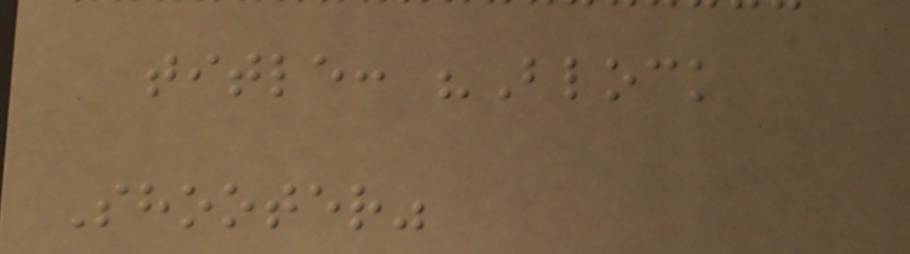title: "Block
Shooter"
